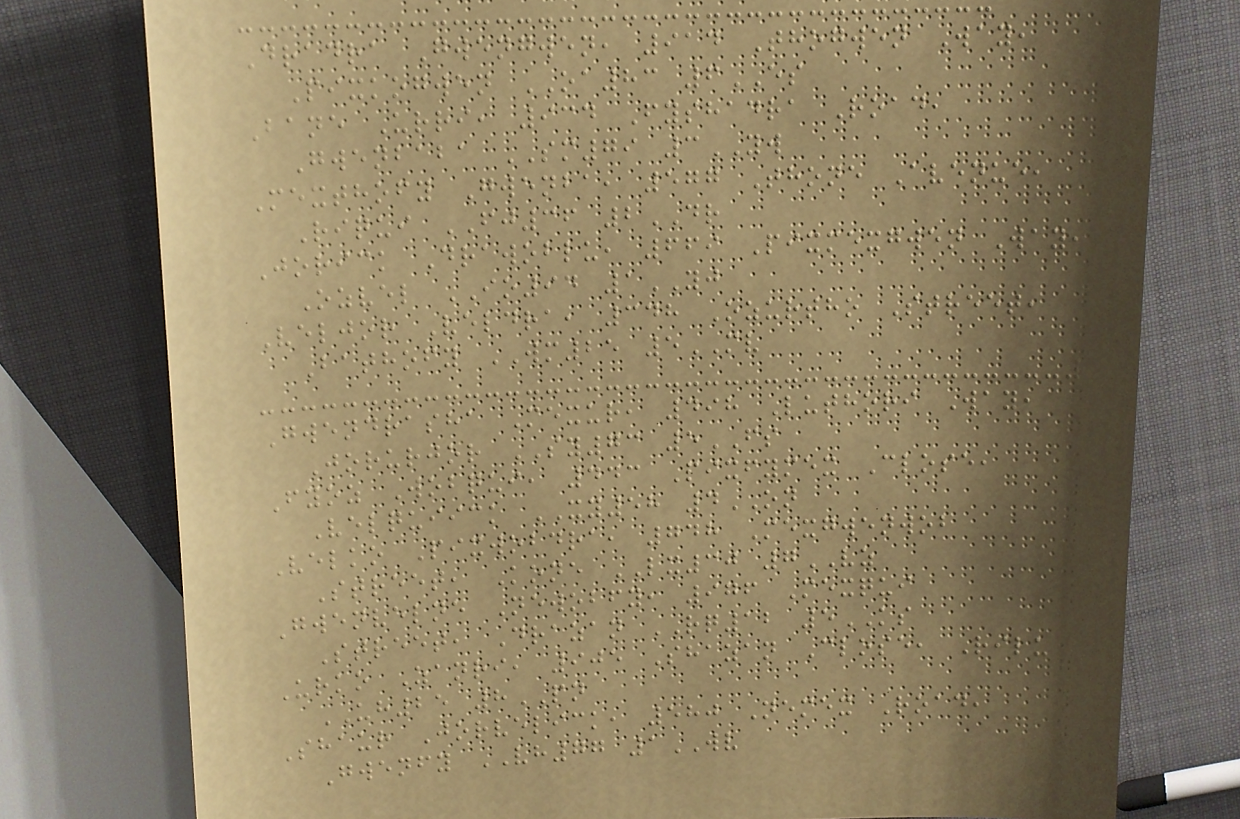Dradra Gwengwen, 914 Thogwen Way,
Pixkogwen OA83 6ES
Bane Urri, 934 Fyshadra Road,
Gwenbaba SM79 3YW
Mexthofy Gwenba, 577 Thone Avenue,
Riqui FJ36 2DR
Jorick Drawoblu, 669 Pixmexgwen Way,
Ozvel IO94 1YJ
Veljor Veldra, 348 Ozurtho Street,
Bathofy WM25 5MV
Gwendrasha Mexur, 498 Luthori Way,
Jorurjor SY73 5FS
Fyoz Wobqui, 443 Pixfymex Close,
Velquiick XY58 4ON
Velko Pixwobdra, 748 Mexgwenwob
Street, Kone LX30 7VZ
Gwenvelne Newobfy, 976 Mexqui
Street, Drazan RQ12 5KS
Urko Zanri, 905 Shazan Close, Rilu
UH25 8PN
Shaur Jorvelick, 580 Nemex Road,
Gwenfy VH77 1WV
